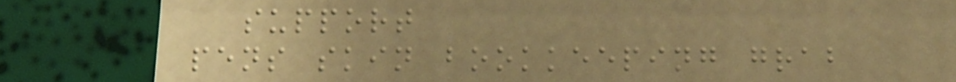support
pens skin bookkeeping grab
